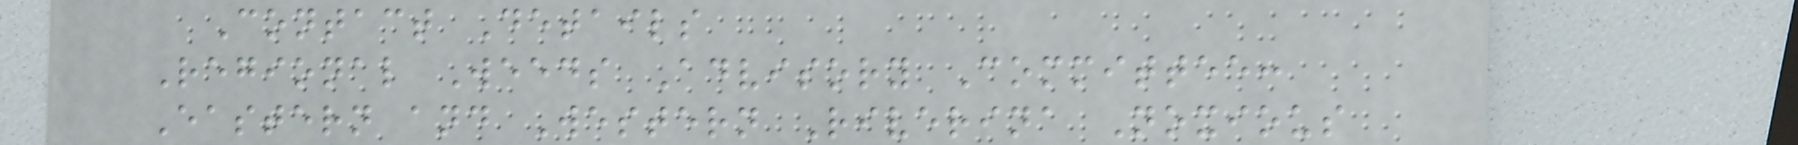Contact Details
Regional Weeds Advisory Committee:
Eastern and Western Riverina Noxious
